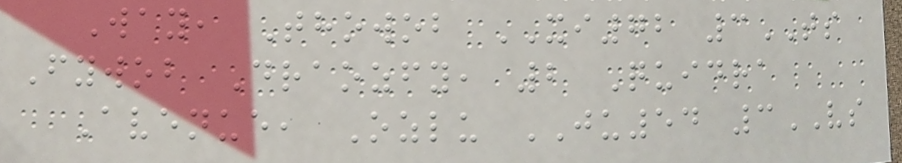Way, Thowob XI72 3TS
Fywob Draozfy, 2 Quidra
Avenue, Ozlu JU54 3VS
